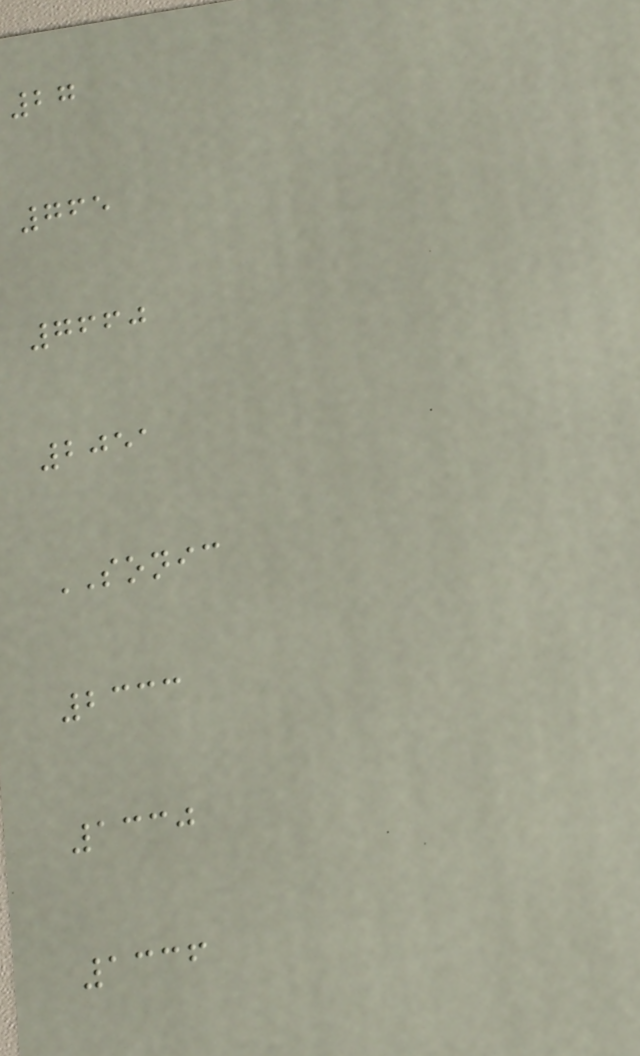27
765
7660
2051
SONIC
2333
1330
1336
